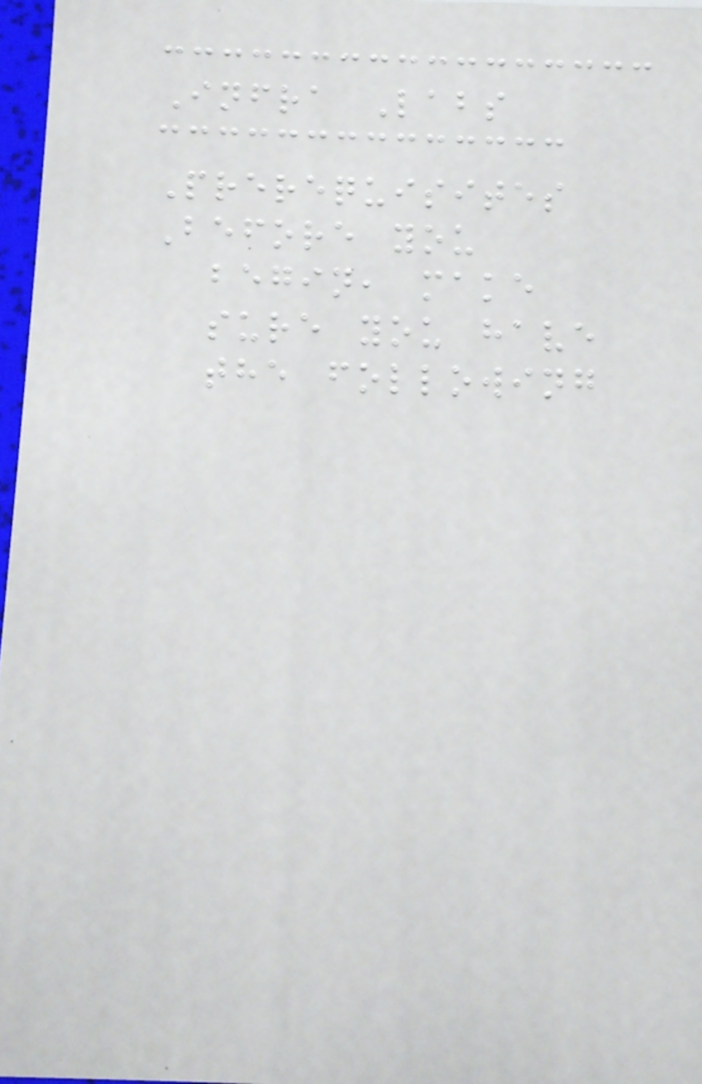Infra Labs
Prerequisites
Before you
begin, make
sure you have
the following
